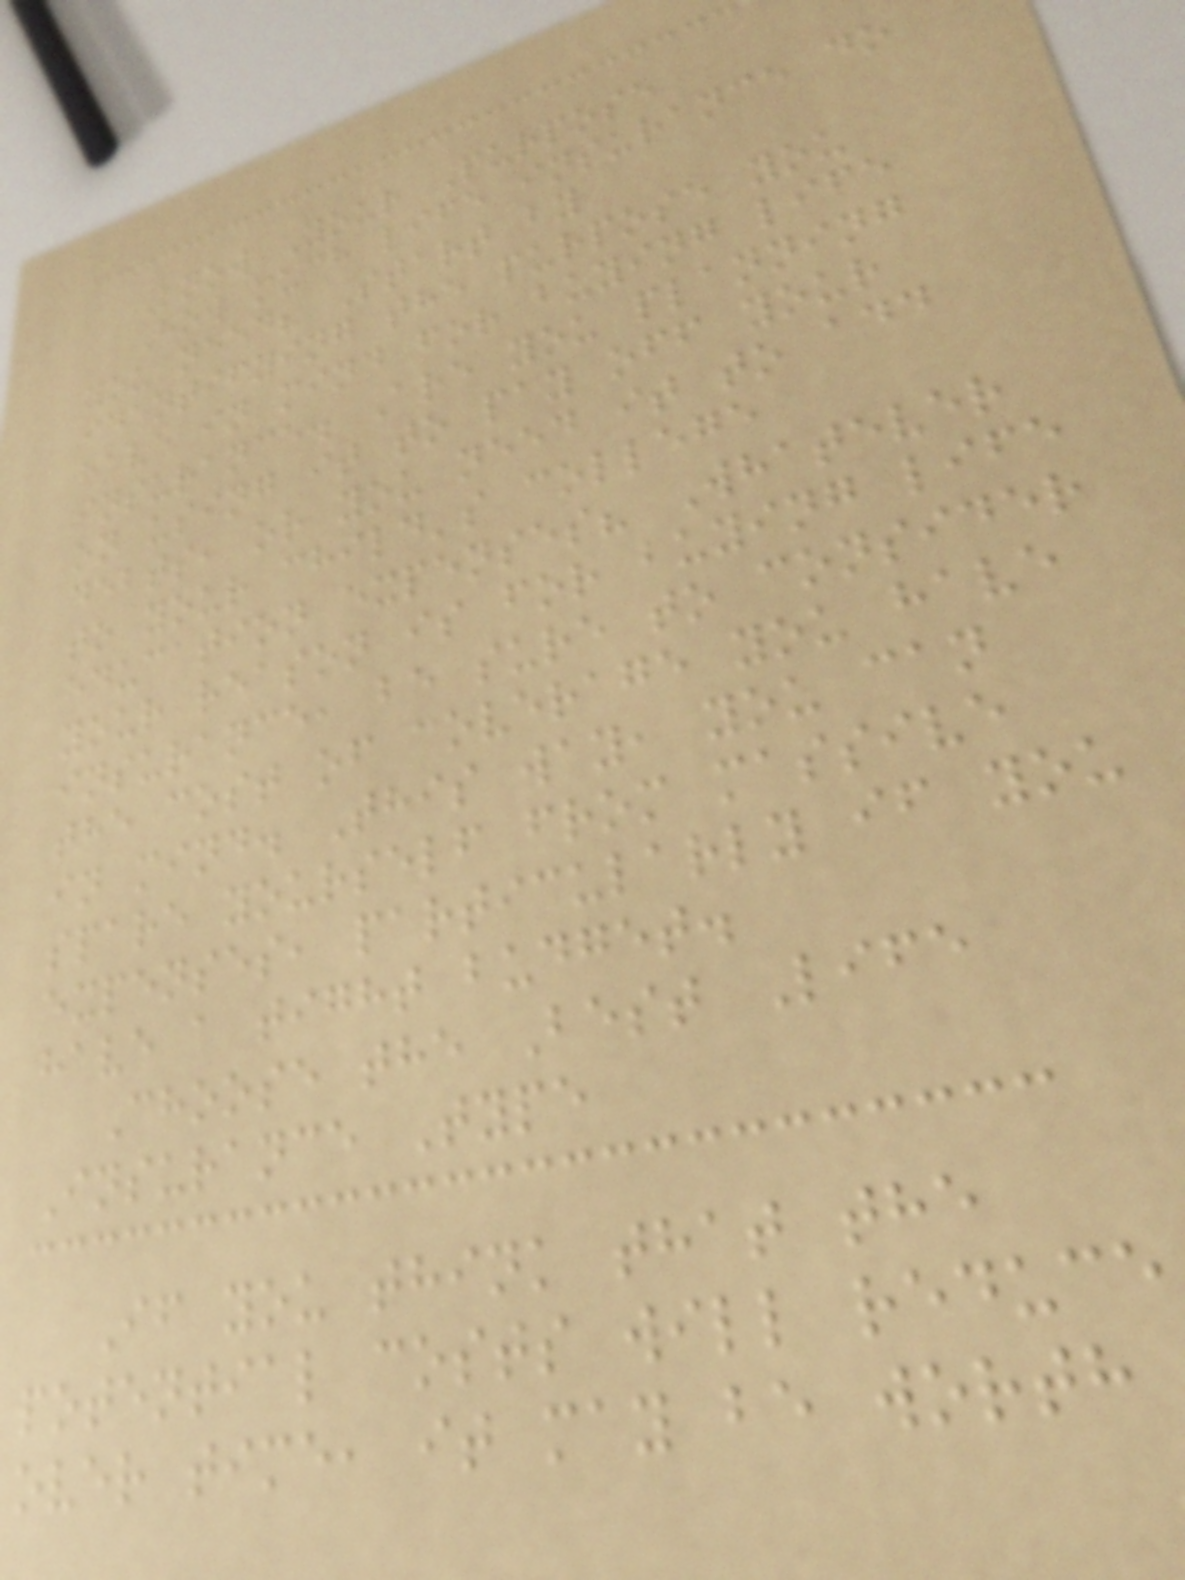Know Your Purpose
How much life insurance do
you need? Start by
identifying the purpose you
have in mind for buying life
insurance. Are you planning
on using it to pay off your
debts, or you need it to add
to your child's college
education expenses? Whatever
your reason is for buying life
insurance, be sure to consider
the cost of coverage you have
in mind. This way, you can
spare yourself from massive
expenses, particularly if you
have a tight budget.
Choose the Best Life
Insurance Type
If you think that the
potential costs will reduce
over time, it may be worth
